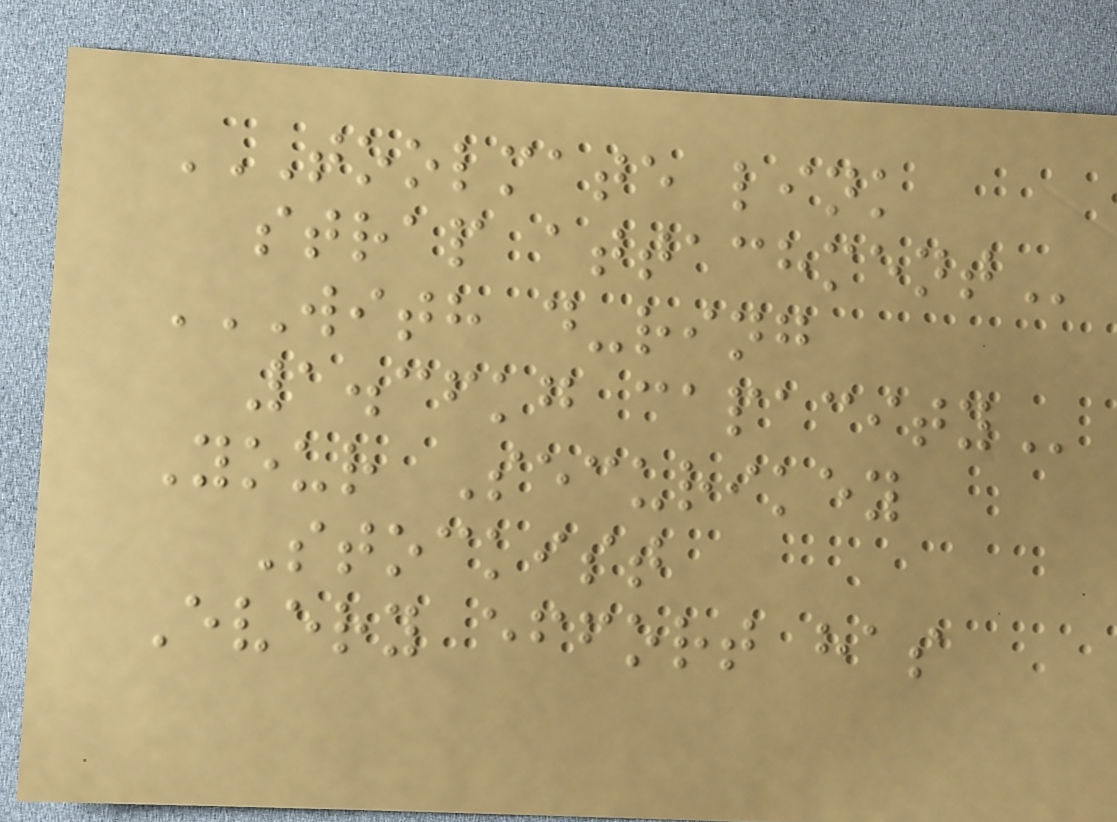TOOLMATE LINK
STRAP ATTACHMENT
WITH D-RING
1.36KG CAPACITY
Your Securikey
Stockist
Every effort has
